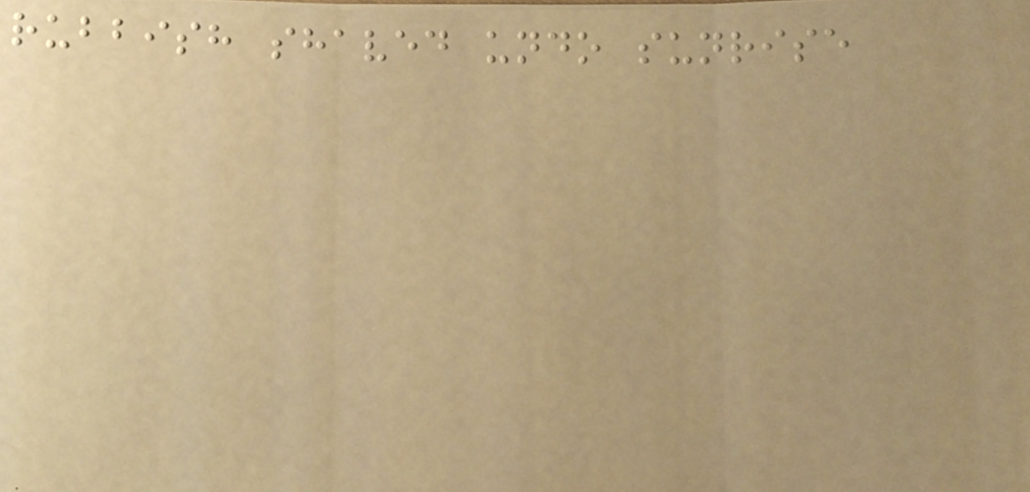rubbish shaved undo sunrise
